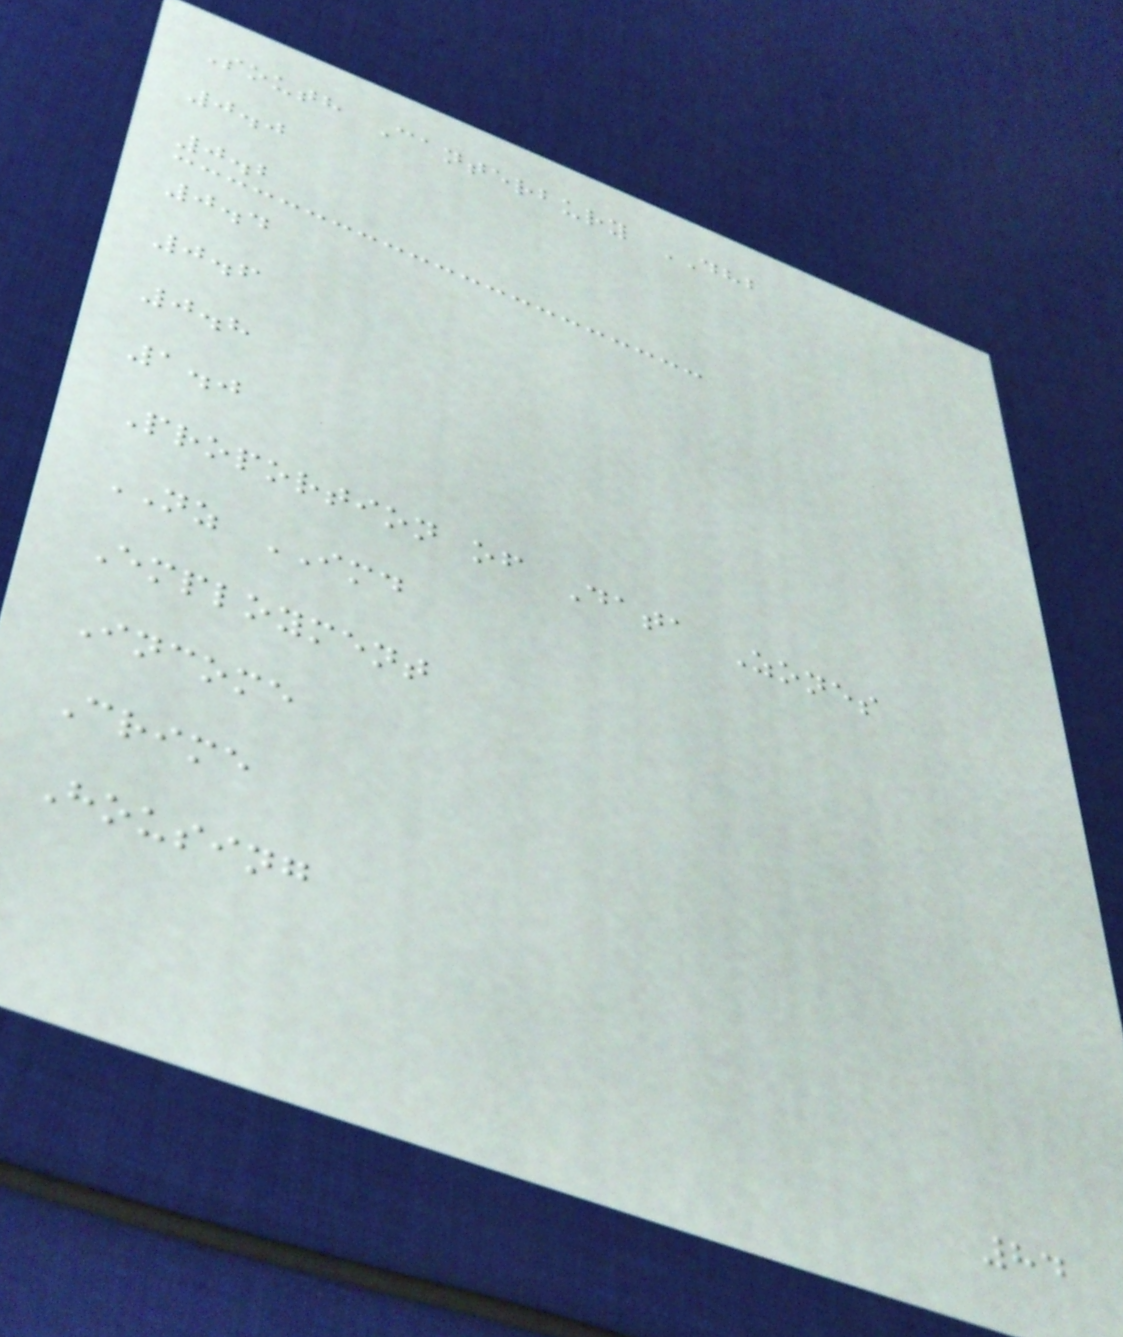South Canterbury DHB
0.0
0.2
0.4
0.6
0.8
1.0
Proportion of Data Zones
NZ IMD
Employment
Income
Crime
Housing
84
